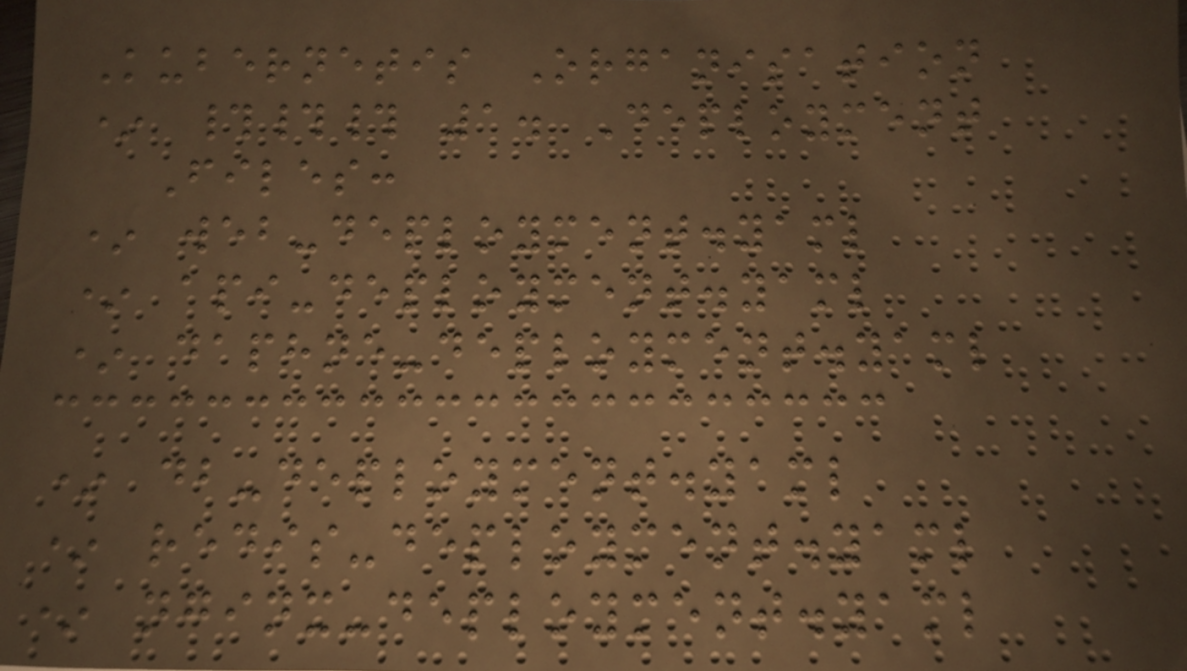Kubernetis Organisation
* ### 1. Deployment
Files:
* web-deployment.yaml
* api-deployment.yaml
* daphne-deployment.yaml
* db-deployment.yaml
* redis-deployment.yaml
* nginx-deployment.yaml
